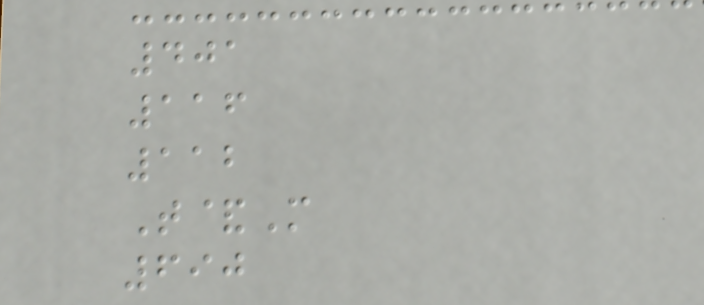401
116
112
T&M
690
